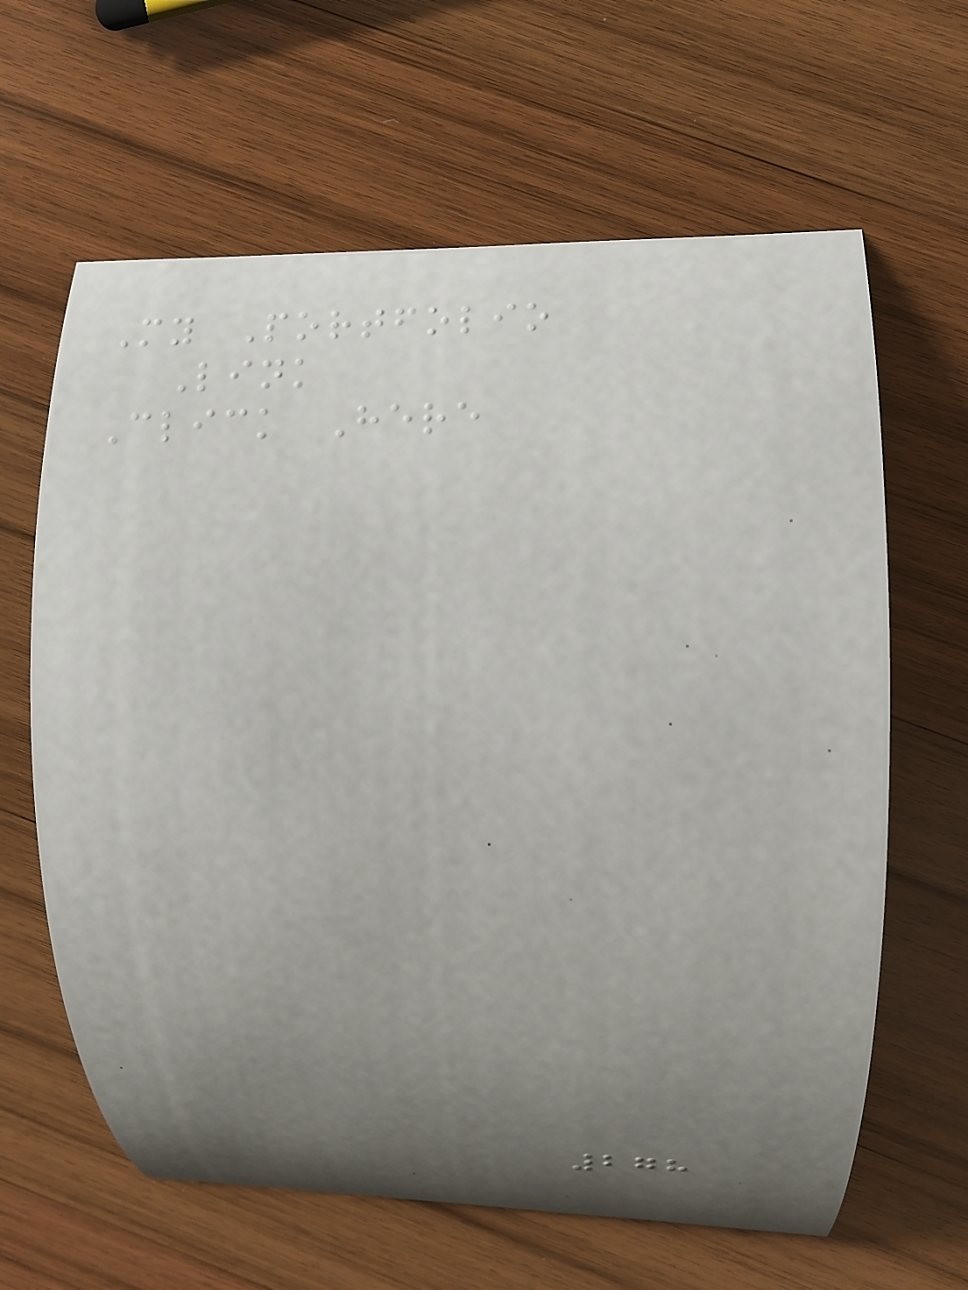My Portfolio
Link
Click Here
278
